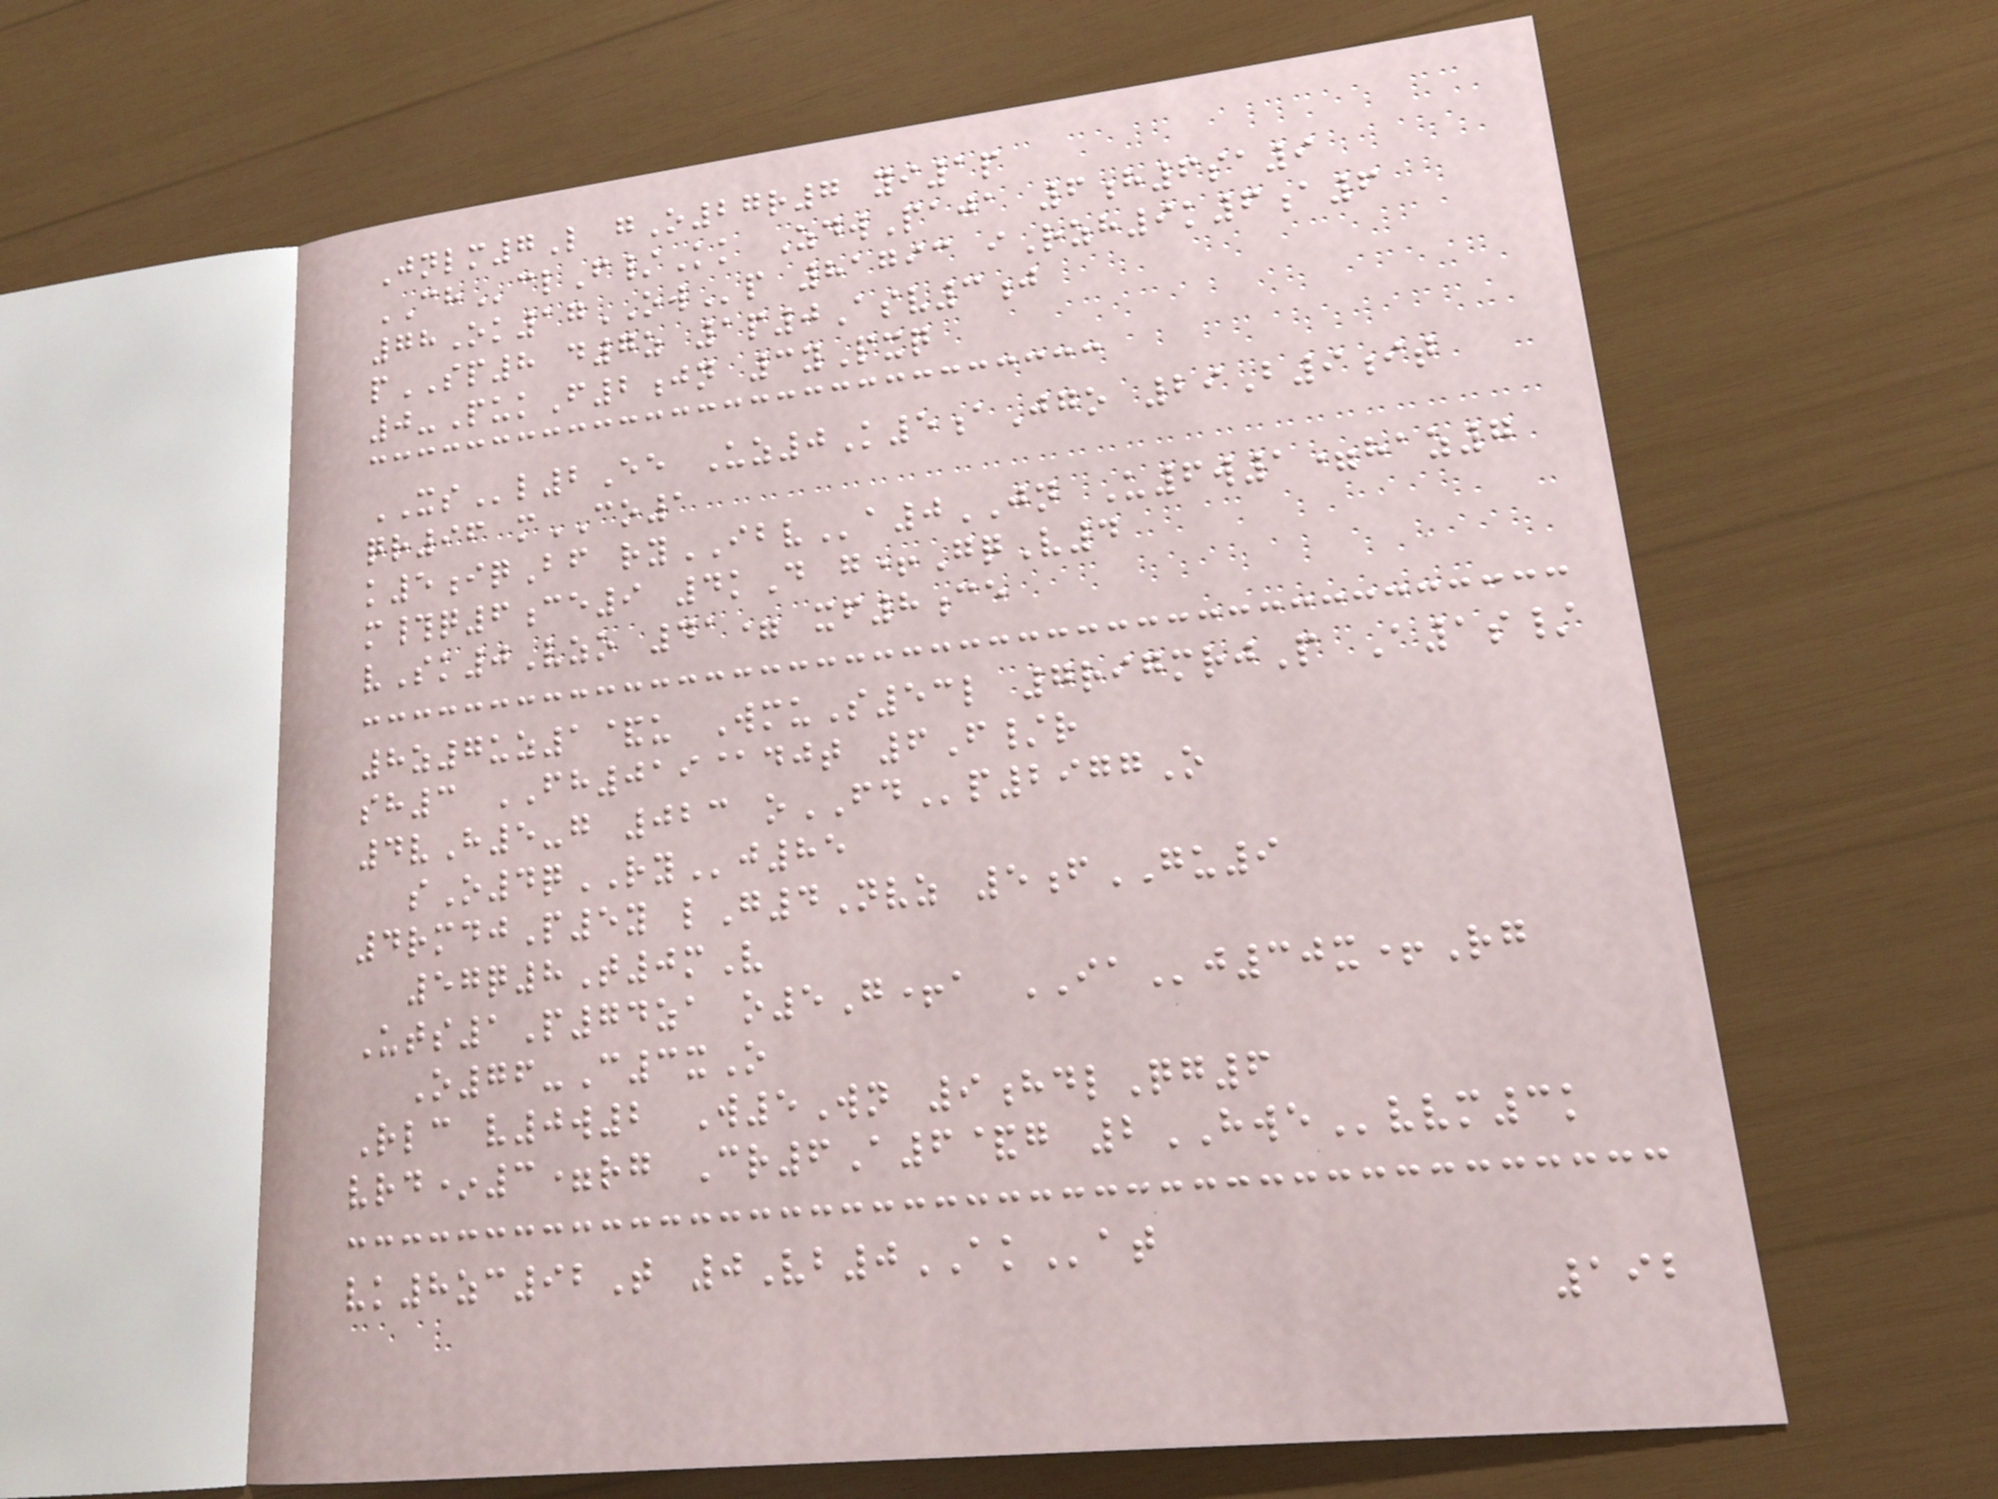Jnlm7L gO27r7 yi1p
CHclF/Kk ZdwPaja 6h6sa9
78Ok17OWp 81793 iRzh9k6a6
pSP8 d7z 1p0Asv3j
0-PukF2jn 3yPxq
XSl2Ee Uz0K5aJgo 29B9it
qr96 mCO1
k5iqBf ryIBVa0JN U6w1=haz7
m#q6ce9 4kD g+GqV4
vSk0Vzo 41= xf8ce
8z7uz1&u WmuS53l 7rigmrjP A1s/
sh3 FH019@djt 6F/r
4vH5-g 023 oFDp2977O
sO4qRYj85
4rmdjP5y lG4Nvz 5fGU9
57q8T0mV
Uts1P74za o5G+a IAj30x+Rg
O76-C3xO
Rlc v0w2 W5Wn 9hdlQg6
vrd*3=rg Cr6A6&g 2HWEvvm3k
vk8zc92T 0Vb0AKat
192
